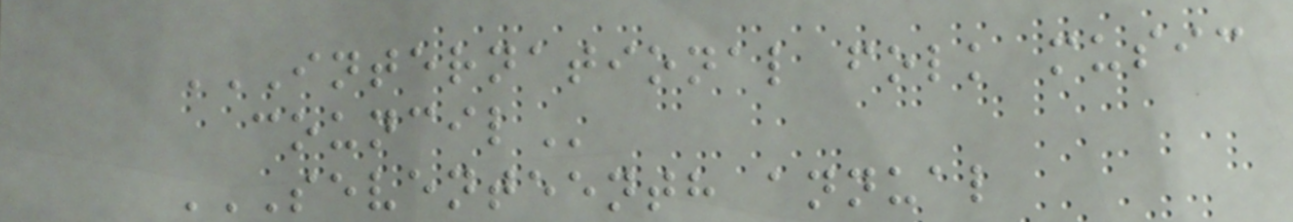INTERNATIONAL FOLK MUSIC
COUNCIL
SEVENTEENTH ANNUAL
